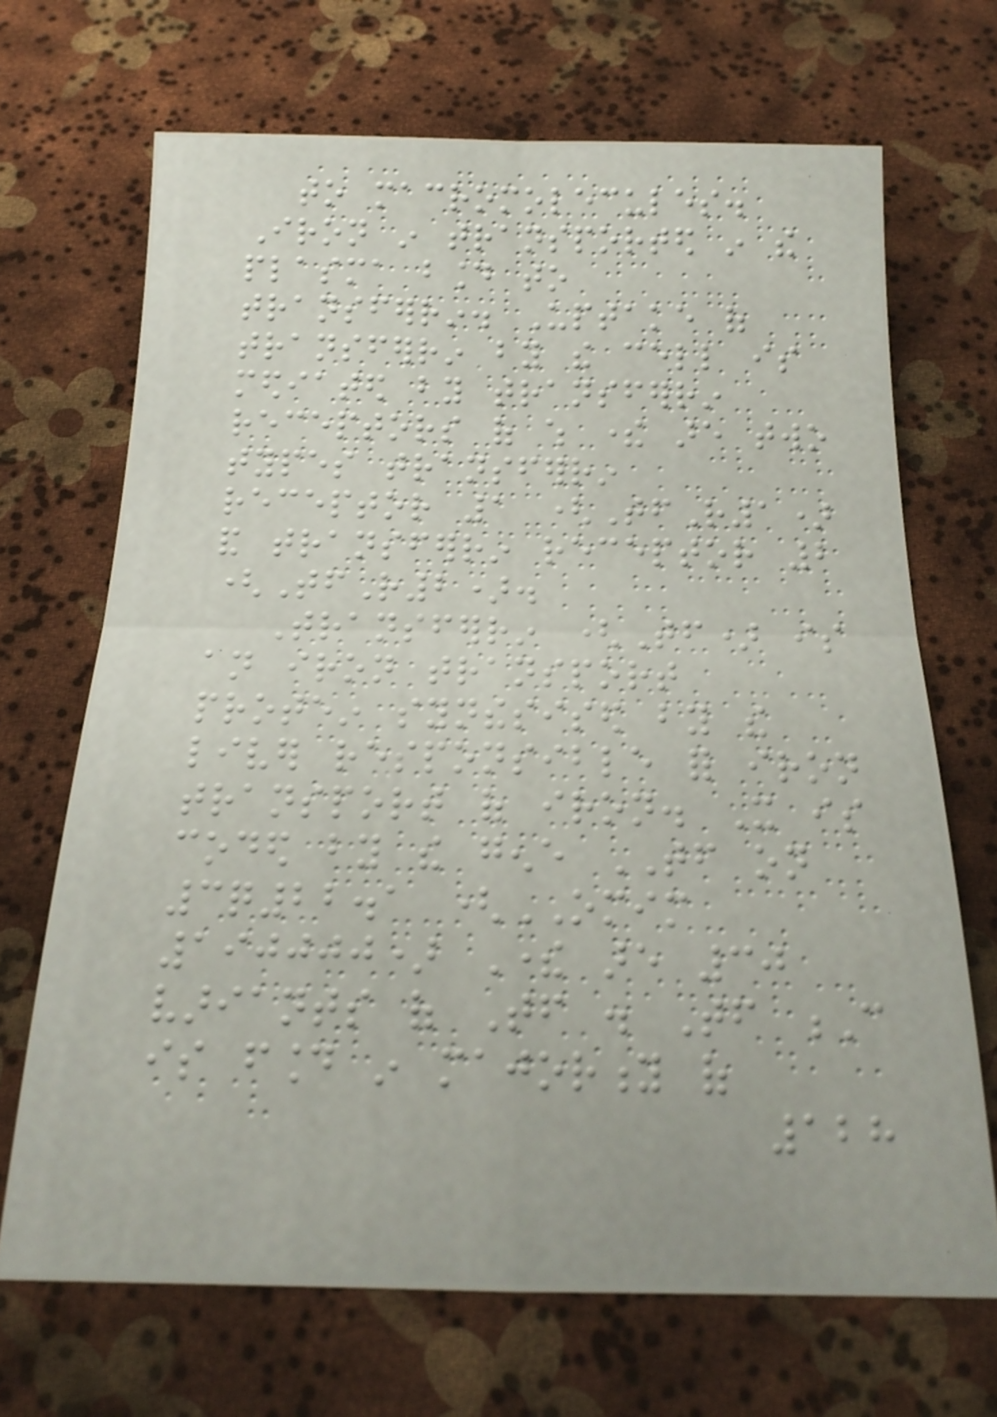to macromolecules.
Iron in transported in the
plasma bound to
transferrin. Uptake of
transferrin by the cell is
mediated by transferrin
receptors of which there are two
types transferrin
receptor 1 (TfR1)
and transferrin receptor 2
(TfR2).
Transferrin (Tf) is
an iron transport
protein synthesised by the
liver responsible for iron
transport of iron. It is
coded by the gene TF on
3q22.1 (OMIM
190000) There are 30
variants of Tf . Tf C
is found in majority of
128
